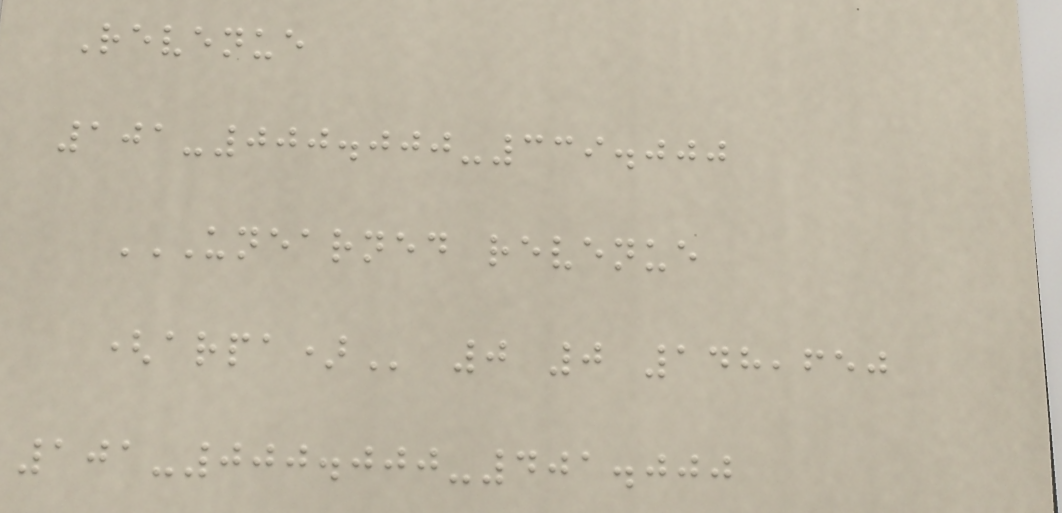Revenue
101-000.000-339.000
UNEARNED REVENUE
(ARPA) 0 0 148,650
101-000.000-401.000
